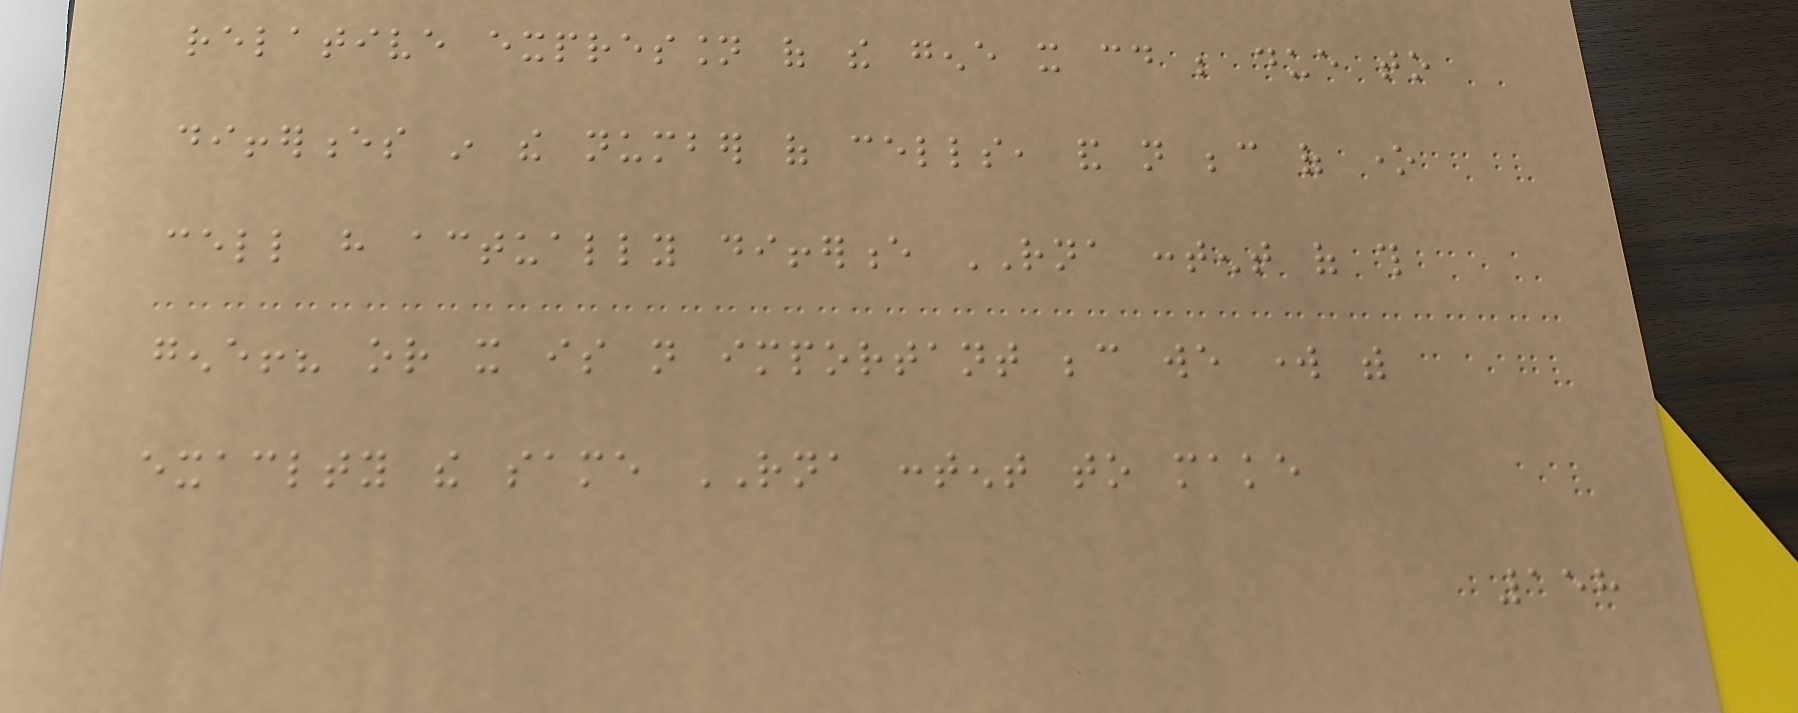relative expression of the gene it could be due to
differences in the number of cells, and not because of one
cell have actually difference RNA content of this
gene!? or it is not important because we work with
exaclty the same RNA content to make
158
